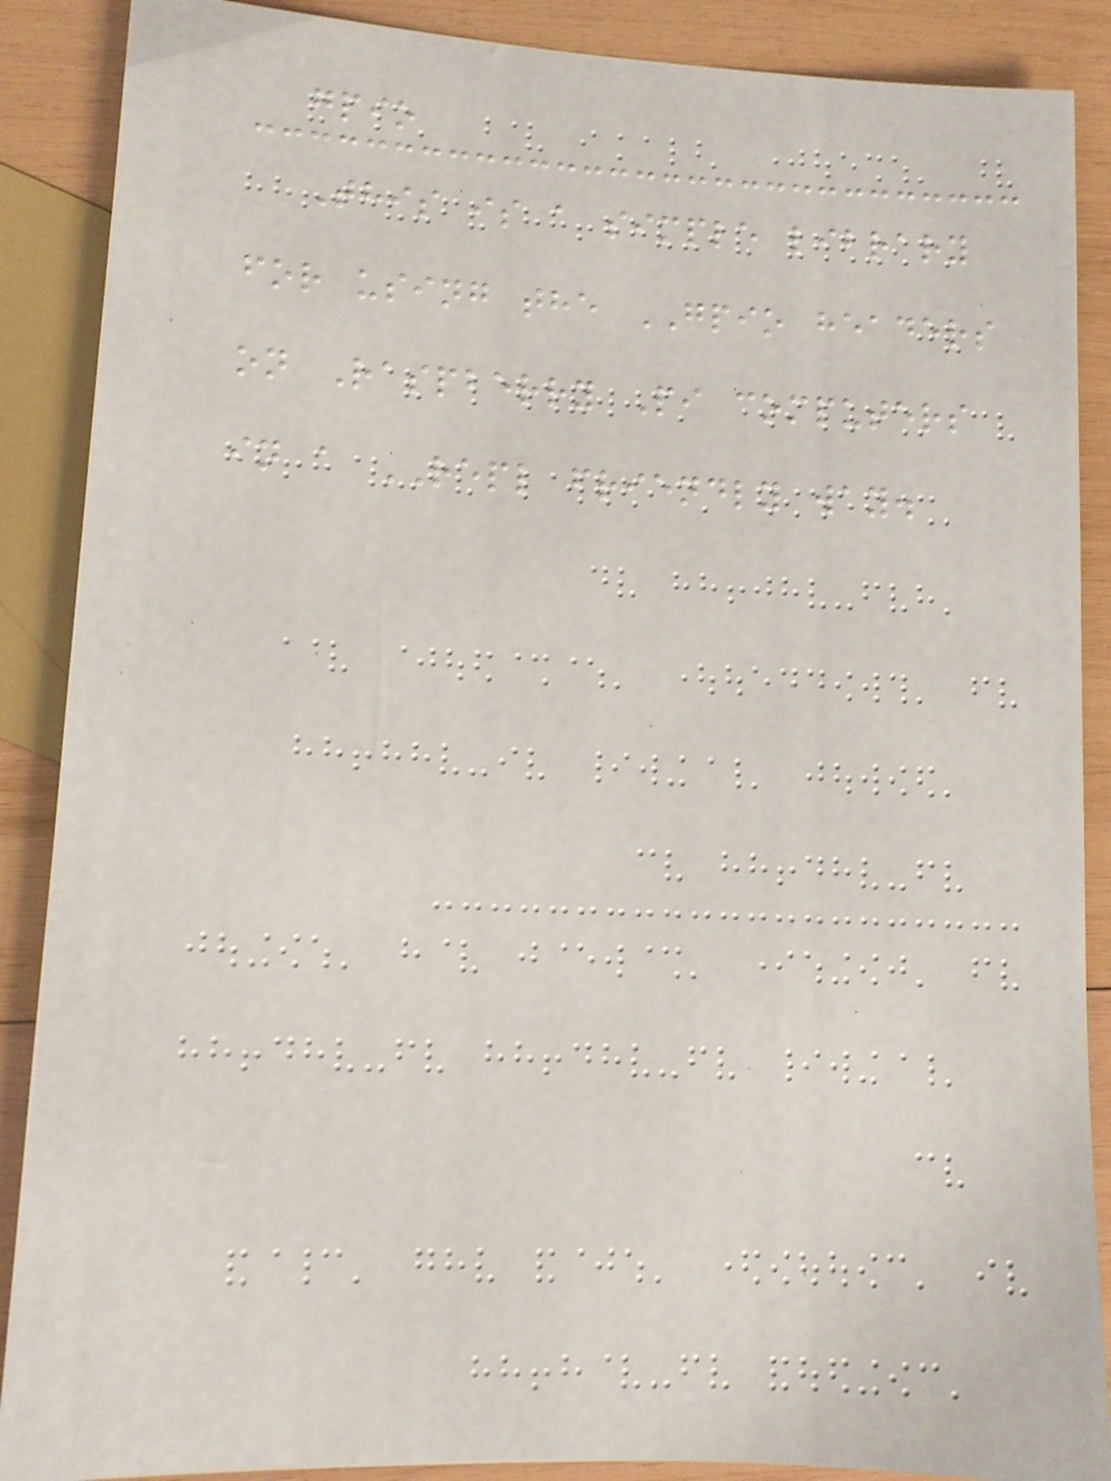gpio
This is a simple library
for using the GPIO headers
on Raspberry Pi computers
in a REPL friendly way.
